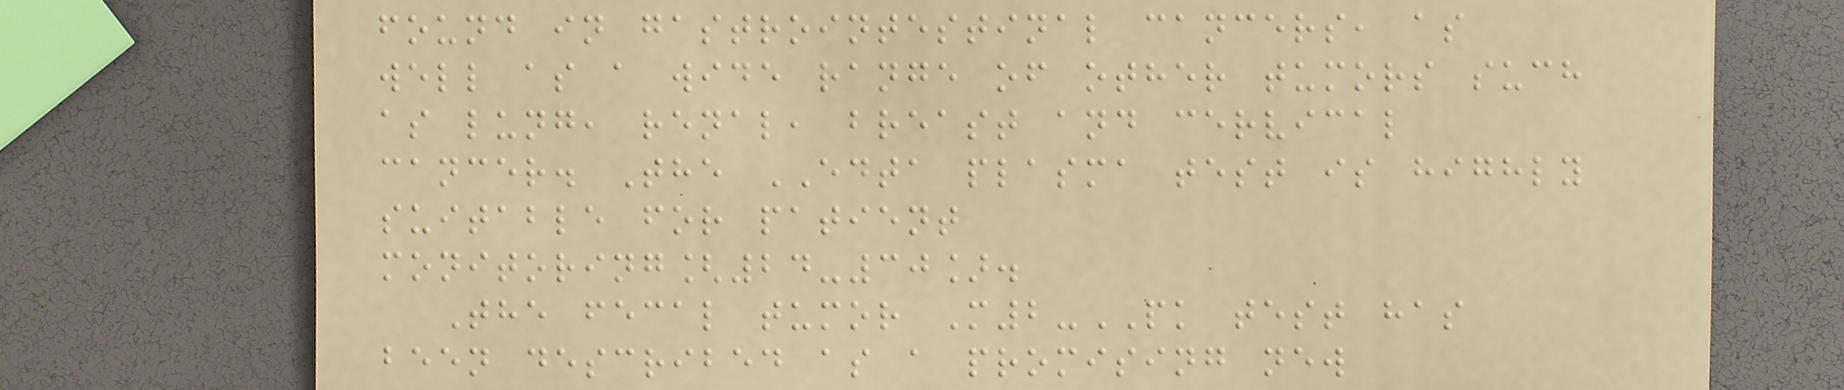found in gastrointestinal cancers, as
well as a wide range of other tumors such
as lung, renal, breast and cervical
cancer. The EDTA plasma test is highly
suitable for patient
monitoring[24-30].
The fecal tumor M2-PK test has
been described as a promising new
